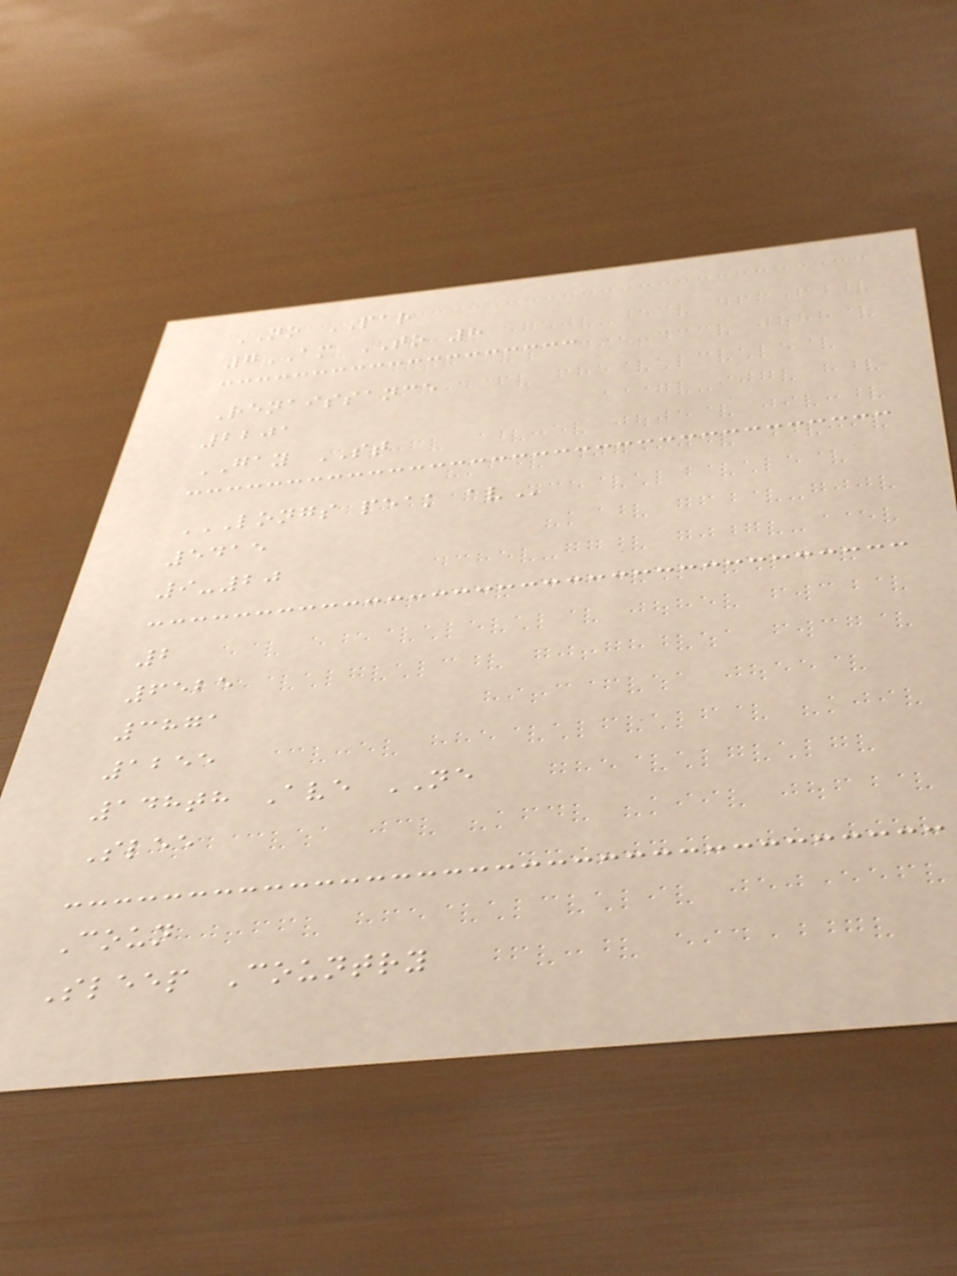NO PAR
7AM TO 8
Renaissance
2201
GAY ST
LONGS PEAK AV
5415
9-20
2
6525
3871
1255
148th Ave NE
Slee
Coun
Sleep Country
